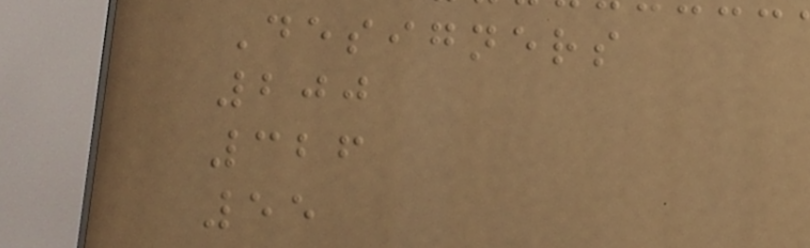Designers
200
326
55
